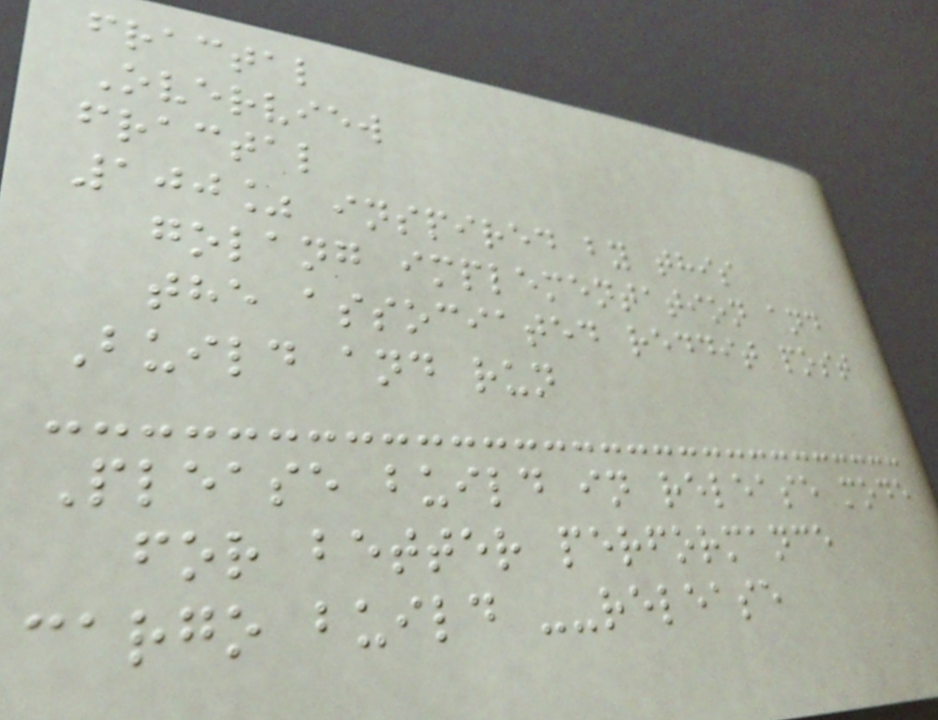fractal
Overview
fractal
100% inspired by this
golang implementation and
the associated reddit post
Build and run
Please build in release mode
for better performance
cargo build --release
